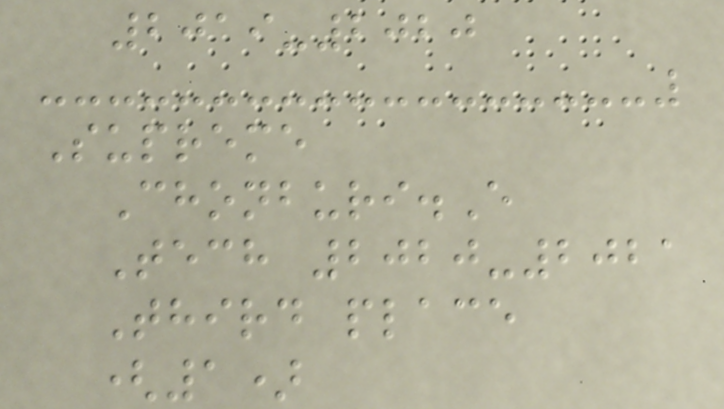2019-2020
Supreme
Chonburi.E
Tech 2020-2021
Third place
(1)
